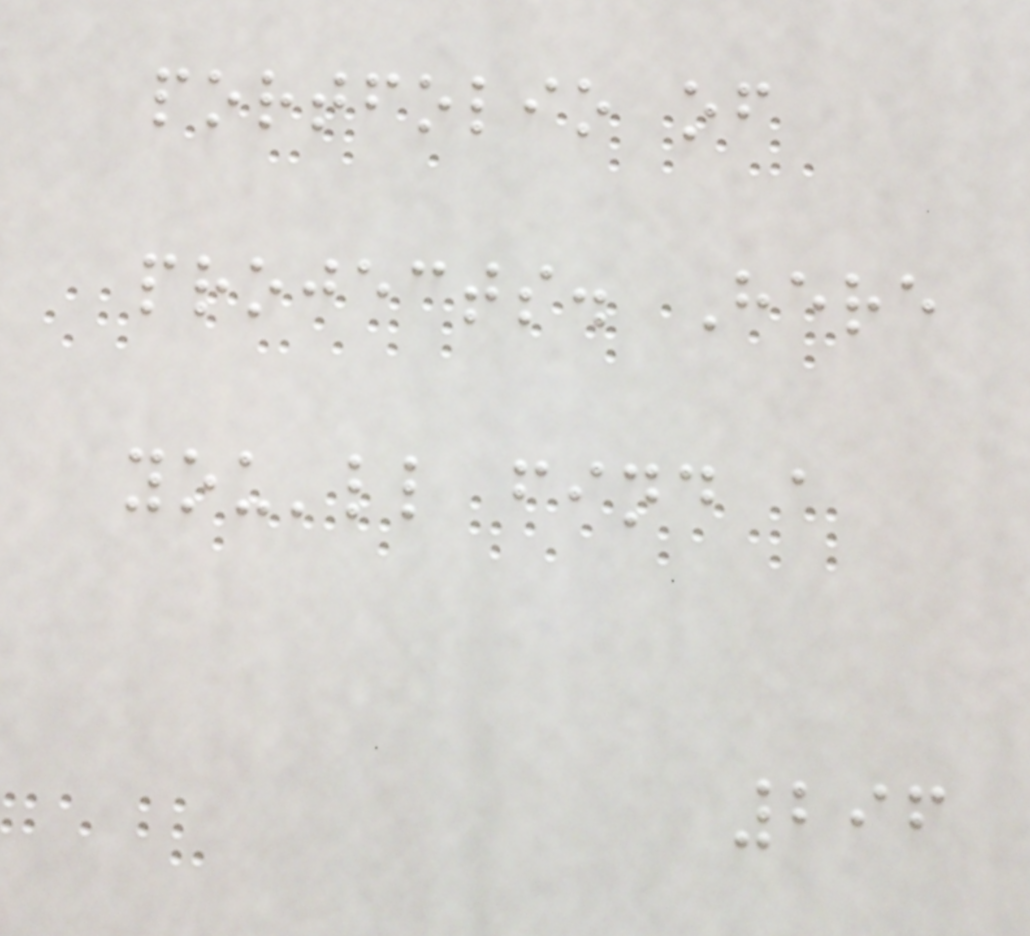portfolio of
projects. Here
you'll find a
296
